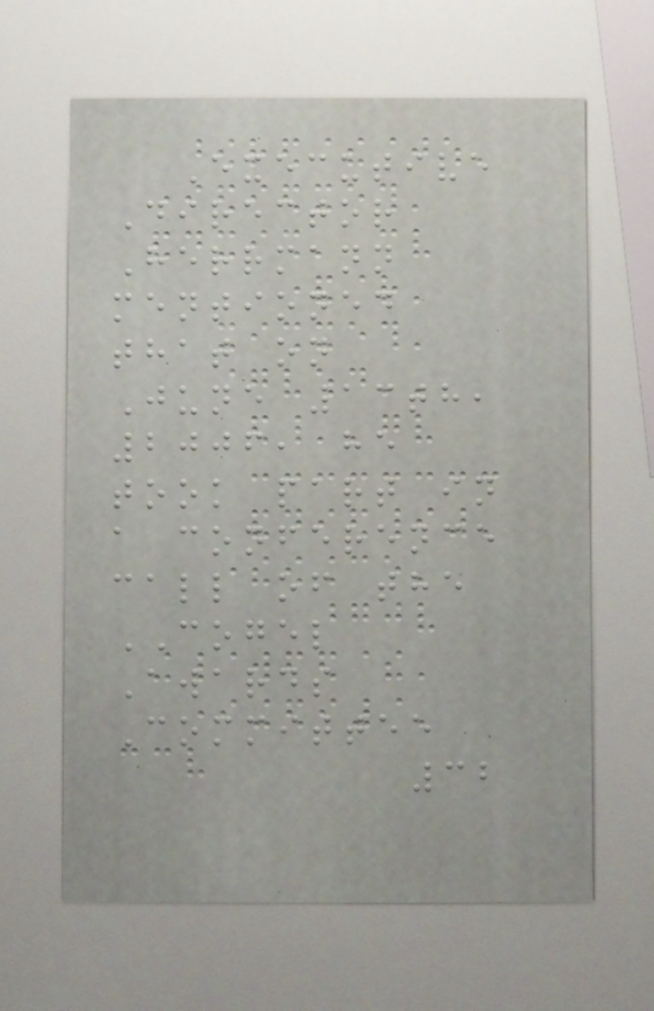Executive
Director
Herrmann
mentioned
that on
June 13th,
2006, he
took part in
a conference
call of the
COGEL
Awards
Committee
32
